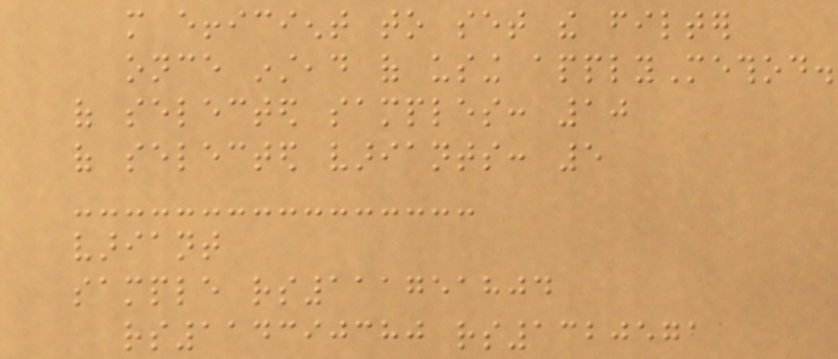more efficient to set the filter
once instead of using applyMethod.
of selected samples: 10
of selected variants: 5
variant
sample rs111751804
rs114390380 rs1320571
